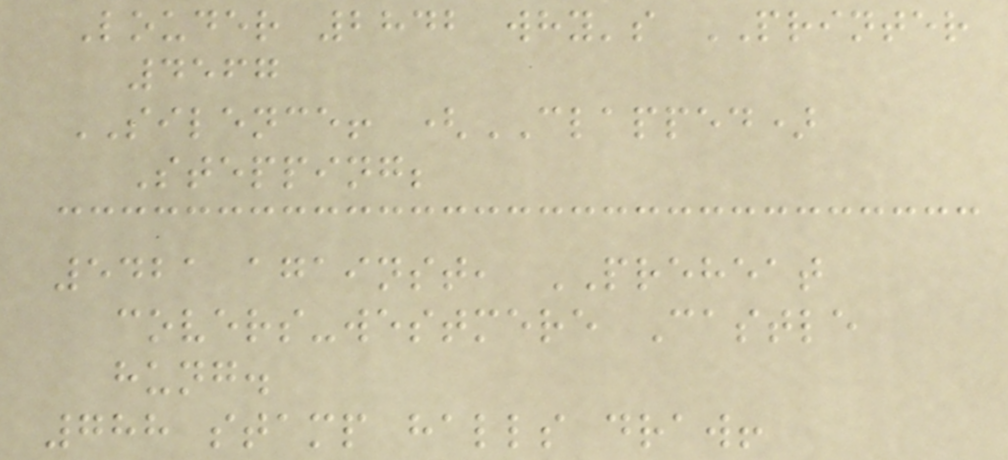Louder 2842 why's PRINTER
4567
SILENCE! (CLAPPED)
Stepping;
5421 against, PREHEAT
covers-westmere Castle
hung.
788 stamp halls draw!
